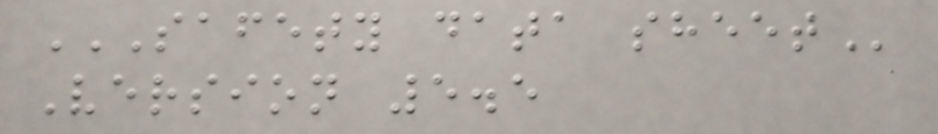SAFETY DATA SHEET
Version 5.5
